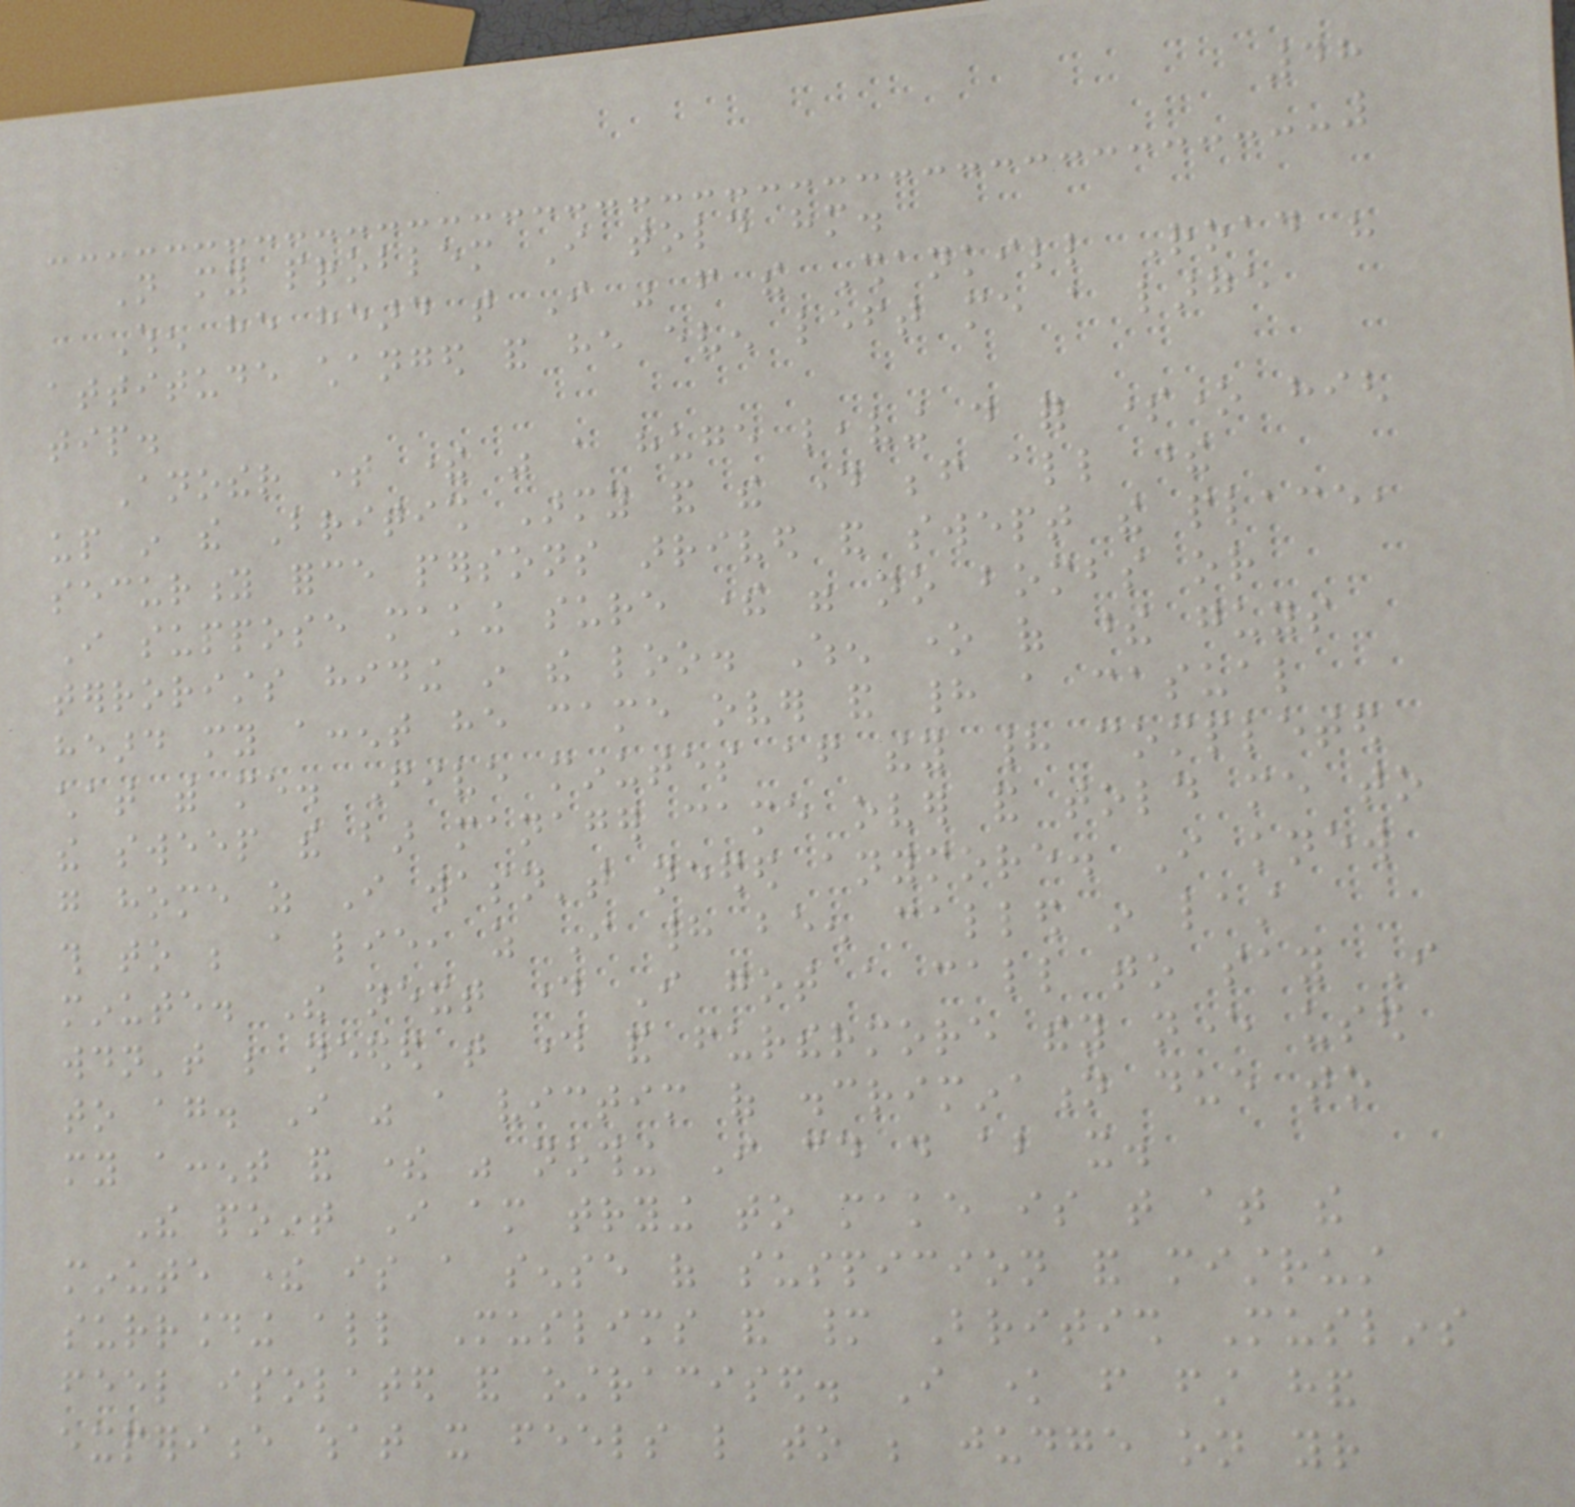48
Not my problem I told him.
When he heard that I was from the Shankill Road his
attitude changed and he even left me a large
tip.
Another time there was a huge leaving do for someone high
up in the British Army and the day before all these
security force persons arrived and swept the place,
I suppose making sure there were no bombs or
terrorists hiding in the loo. When one of these guys
heard my accent he came over and had a casual
chat with me. Five minutes after they had completed
the sweep the bar manager came over and told me to
go home as I wasn't needed anymore. I knew
this to be a lie, as I had been called in last
minute. The next day I got a call to say I
wouldn't be needed that day and furthermore they never used
to again. I was a victim of discrimination due to
my accent and there was nothing I could do about it.
The point I am trying to make is that at the
minute there is a sense of suspicion and mistrust
surrounding all Muslims and many British Muslins
feel isolated and ostracised. I know from first hand
experience what it feels like to be judge on your
